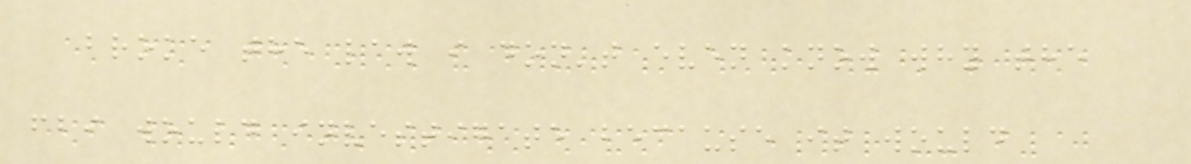broke the law i don't even know why the
fbi would investigate because it would
